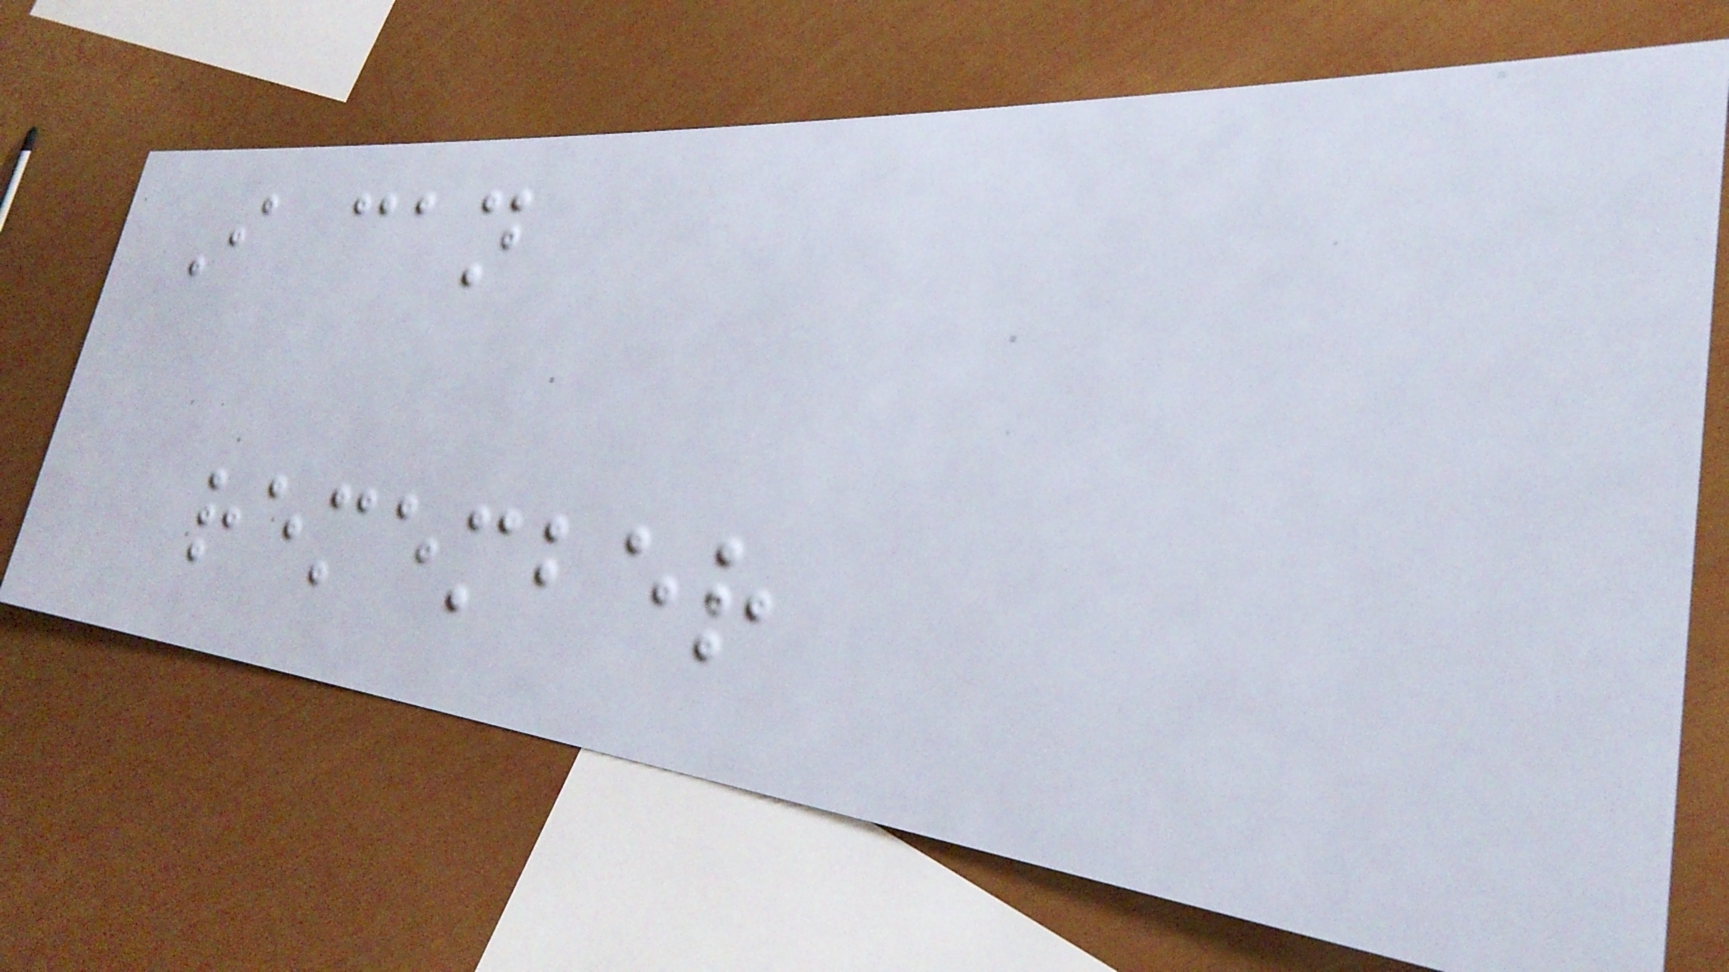I can
remember
